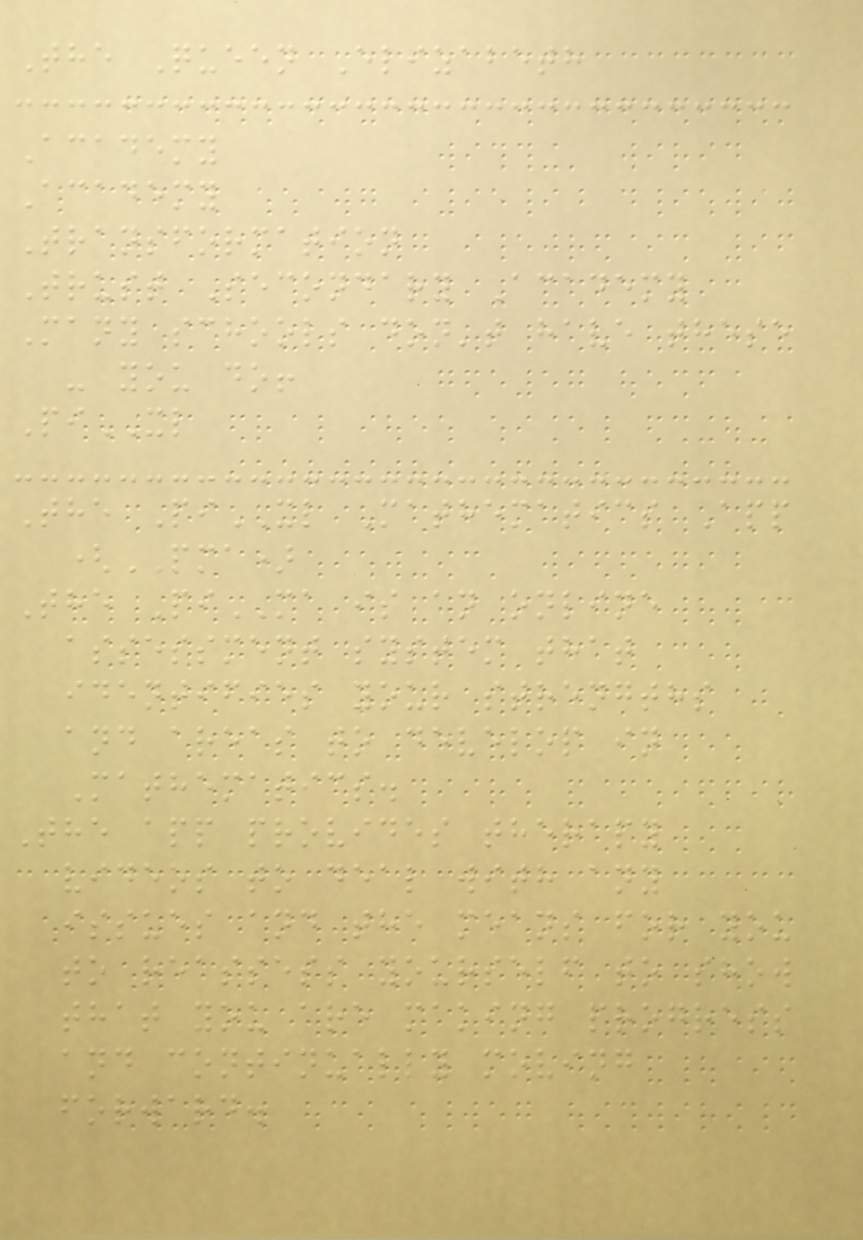The Queen Elizabeth
Academy
Academy
Transformation
Trust Secondary Academy
Many schools don't have these
- you do!
PiXL
The PiXL Mathematics App
(PMA)
The PiMA is an online
assessment system that
identifies your strengths
and areas to develop in
Mathematics.
The app provides therapy
videos to deal with any
issues and the means for you
to reassess yourself to show
that you are making progress
and continually moving
forward.
